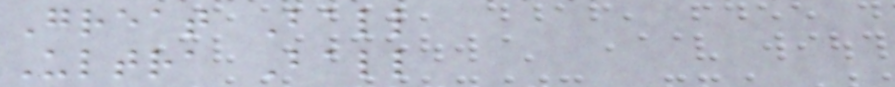Great Ball
Ultra Ball
